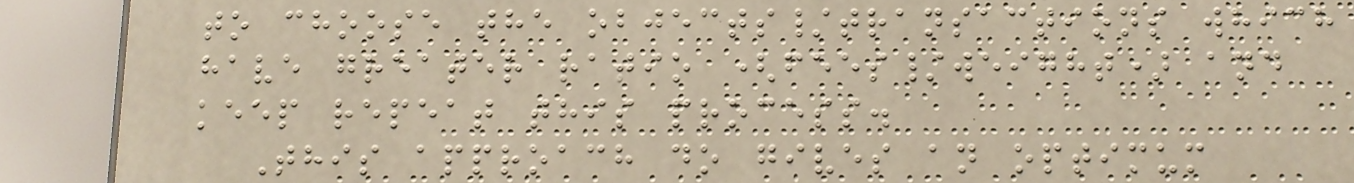to choose the objects/transactions which
have greater ratio (fees/weight) and
keep repeat this process.
This approach do gives an optimum
